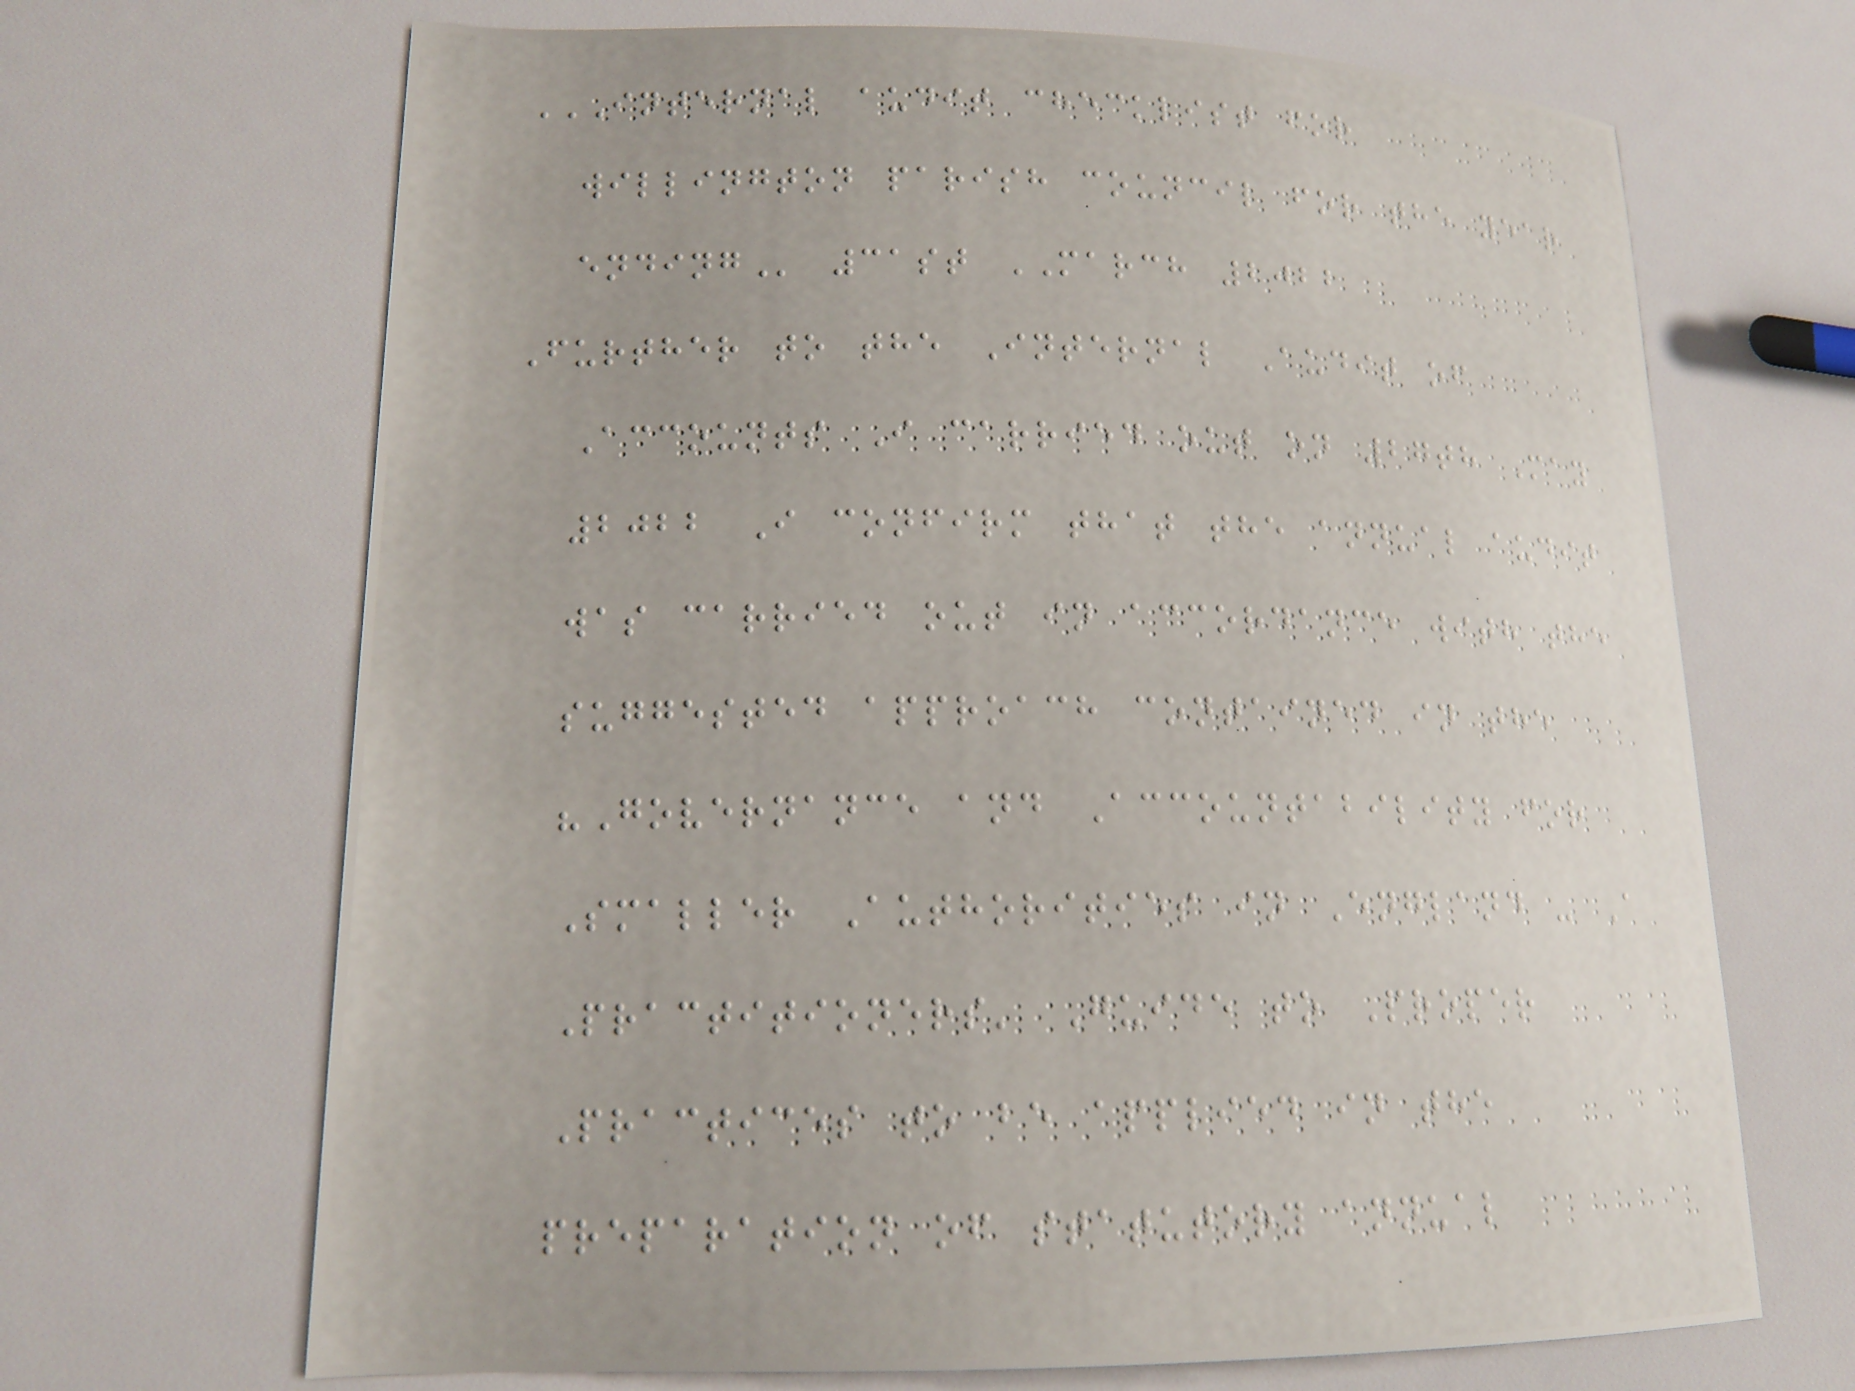INTERNAL AUDIT CHECKLIST FOR
WILLINGTON PARISH COUNCIL FOR THE YEAR
ENDING 31st MARCH 2022
Further to the Internal Audit of
Accounts I carried out on 27th May
2022 I confirm that the annual audit
was carried out in accordance with the
suggested approach contained in the
"Governance and Accountability for
Smaller Authorities in England - A
Practitioners' Guide to Proper
Practices to be applied in the
preparation of statutory annual
